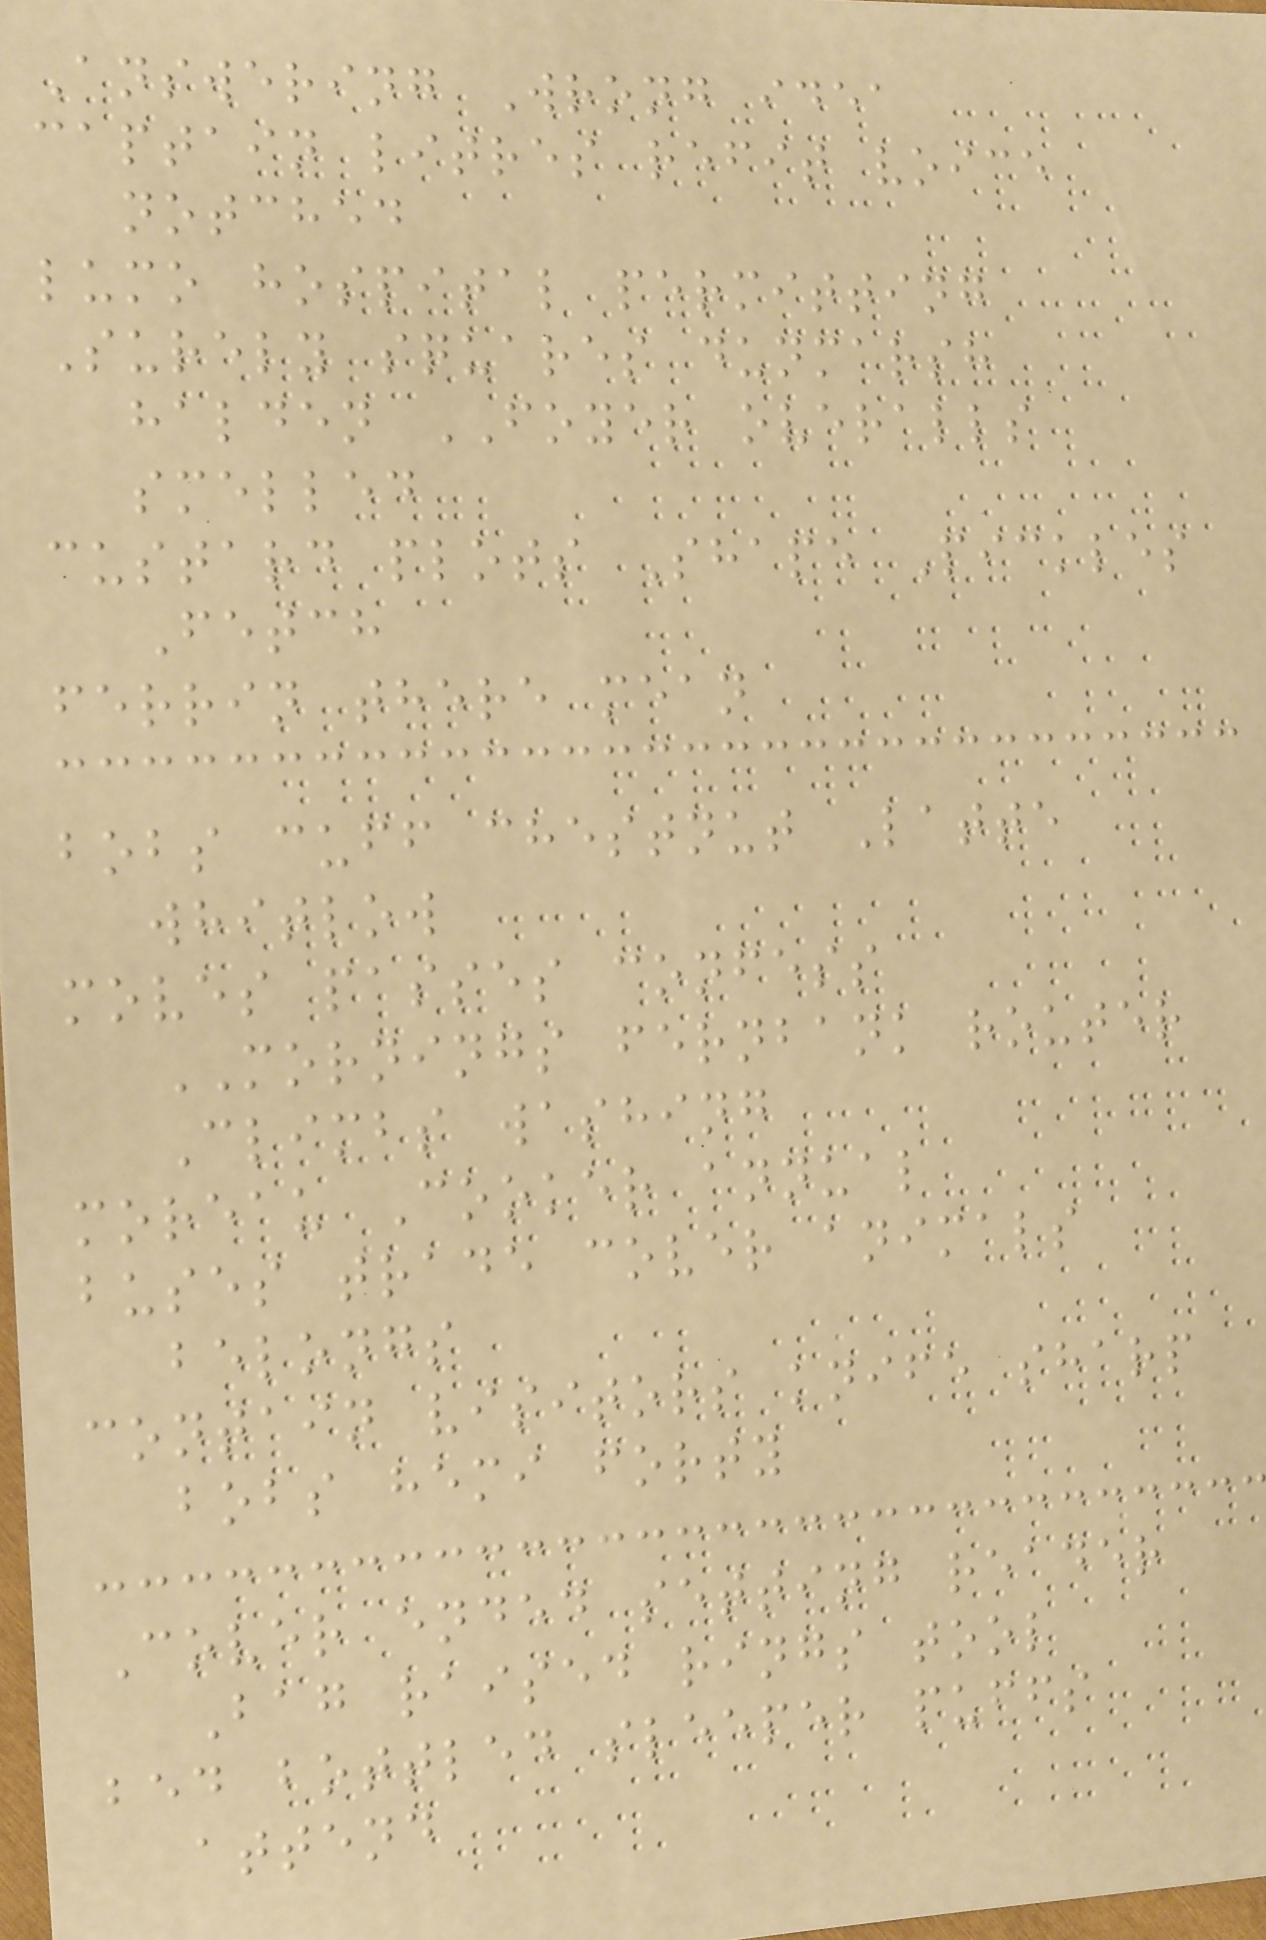Answering Wrong idea
captain litres refit voice
notched
lumo hospital permitting
Surely squares dunmarsh
halden FOYER overalls
smelled
custard plots Shape Pickles
Fetch
ferrin there mean
bobs cuff chestnut Latte
whitlow
moves passes confess
MORNINGS fernbank router
Climbs washing
moreau Cooker annual
buses trade cover animals
belongs
contain visitors knife sharp
bobs hemi forty
Cover ended setting reader
Bag raised rings tool
bed bottled sleeper puffs
attend
